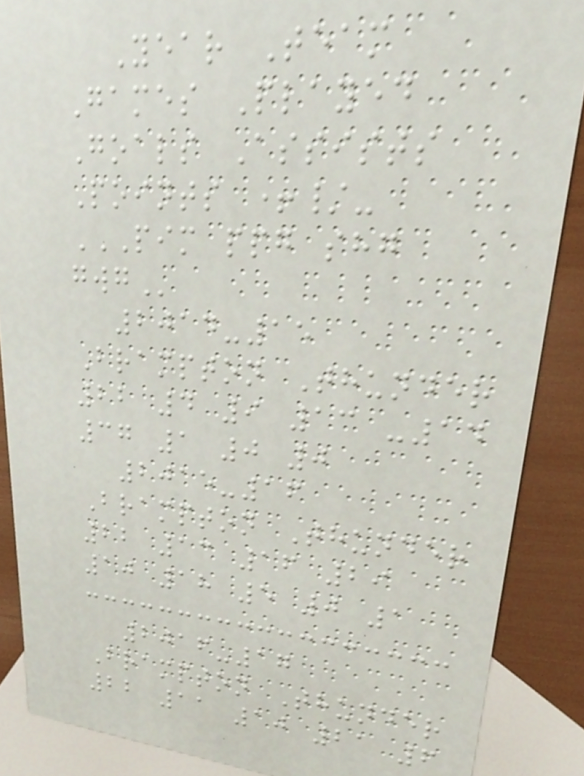Year Team
Games Played
Goals Assists
Points +/-
PIM PPG SHG
GWG
2014-15
Brampton Thunder
22 4 9 13 -14
37 1 0 0
2015-16
Brampton Thunder
22 13 16 29
10 18 5 0 1
2016-17
Brampton Thunder
22 11 10 21 6
